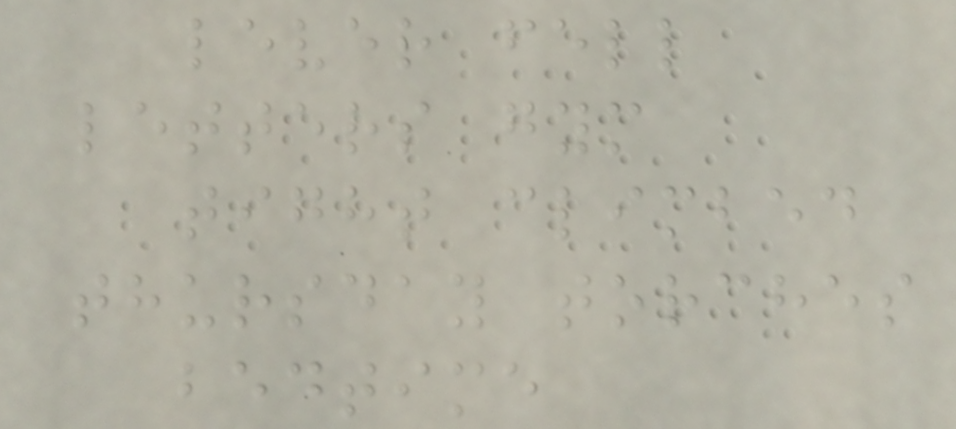lever fell
letters gym
tight climbed
thursday torches
bedtime
